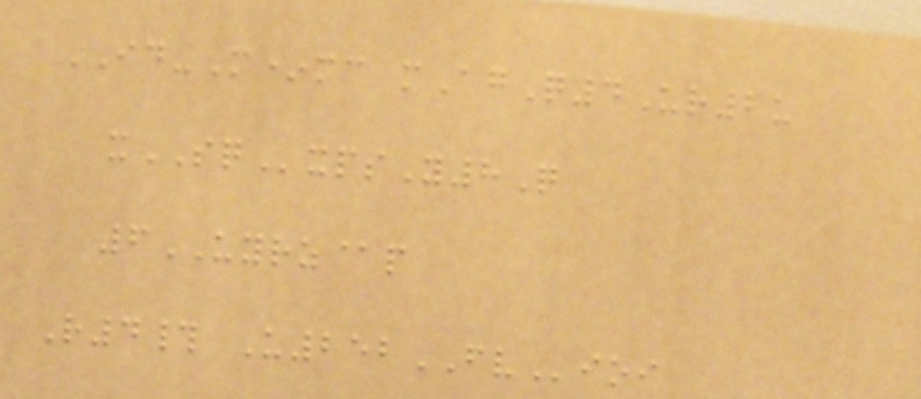ID-M*mc mAgQ4Ur2u
xSQxpsY8Q
6UYRZ@p
R4# U252FVioi
